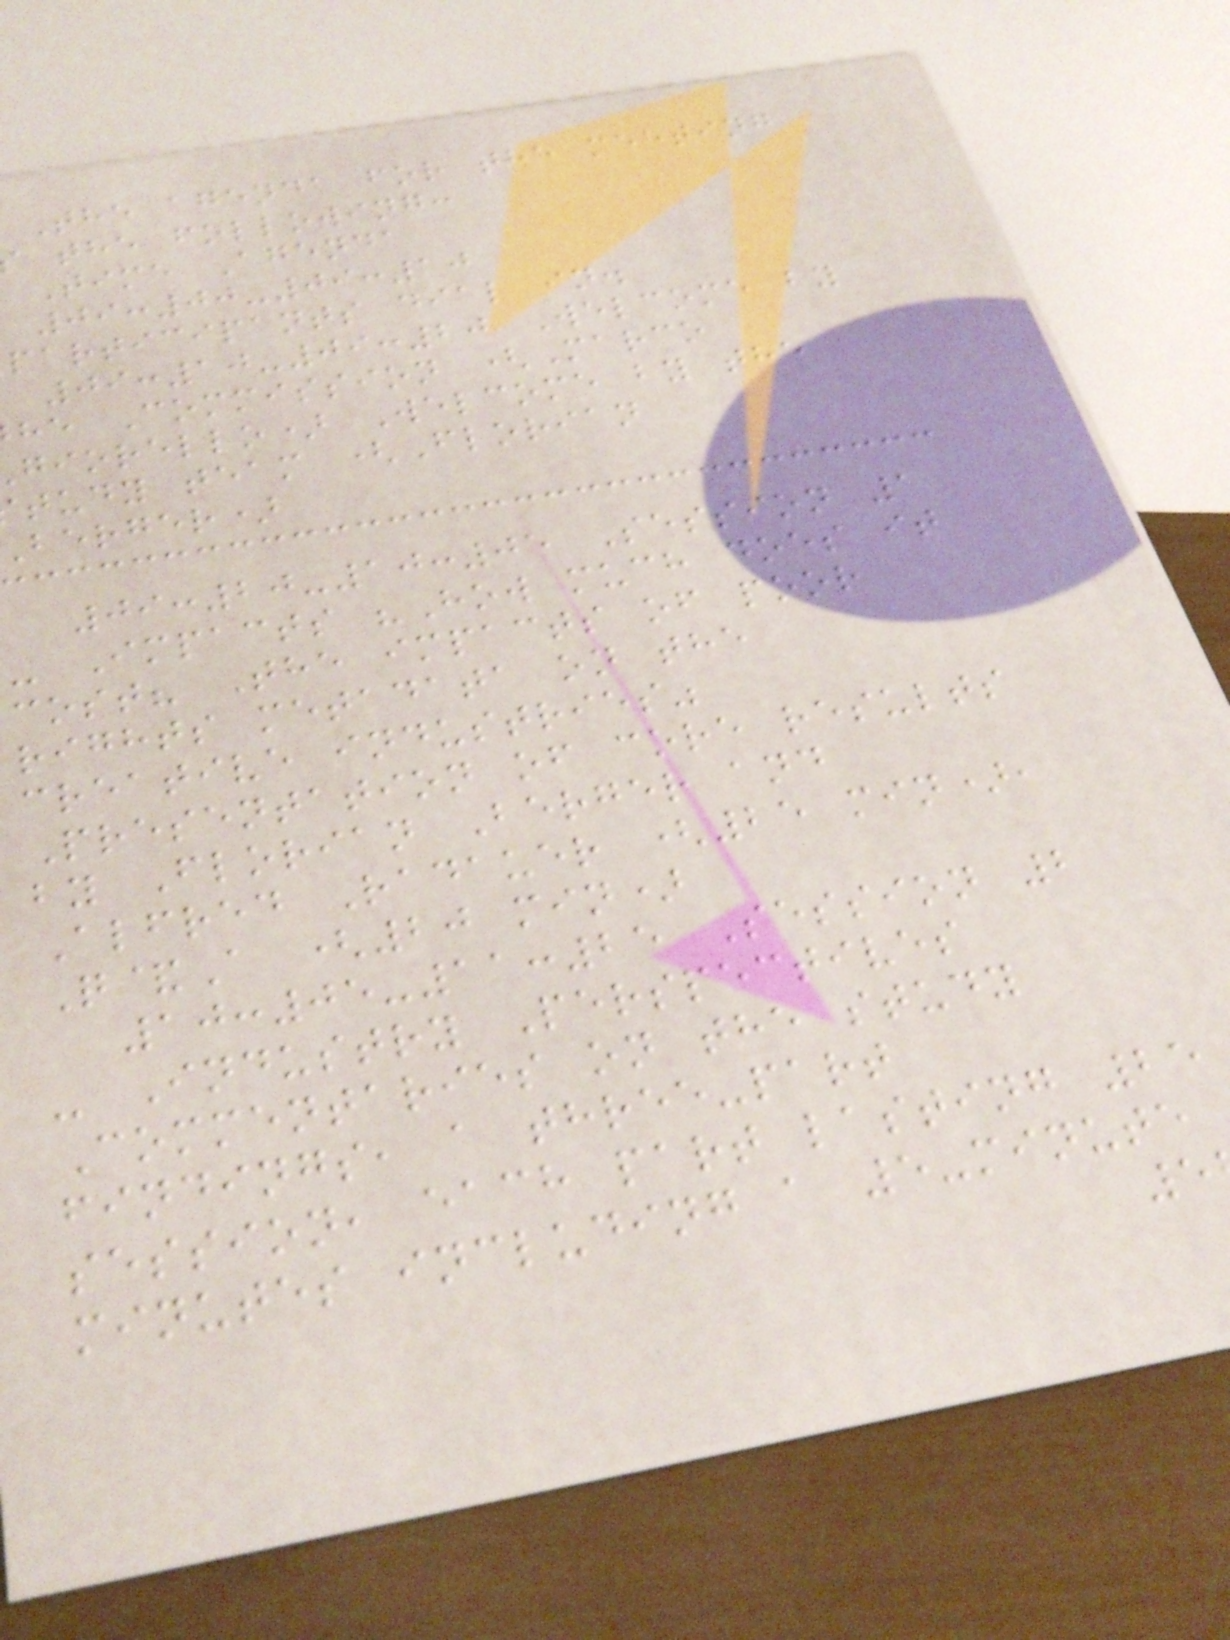The agenda for the meeting
the following:
Time Agenda
09:00-09:10
participants dial in.
09:10-09:20 Welcome by
he Commission (Marco
giorello) Welcome by the
tudy team (Florian
berger)
09:20-10:05 Session 1
- Impacts "How much does it
cost? The impacts of poor
rights metadata on the
creative industries"
Presentation of core results
by Florian Berger and
Alfred Radauer (25 min),
Q&A (20 min)
10:05-11:25 Session 2
- Industry Perspectives
Commentaries on the study
findings, a three-part
session, each part lasting 25
minutes including a 5-minute
